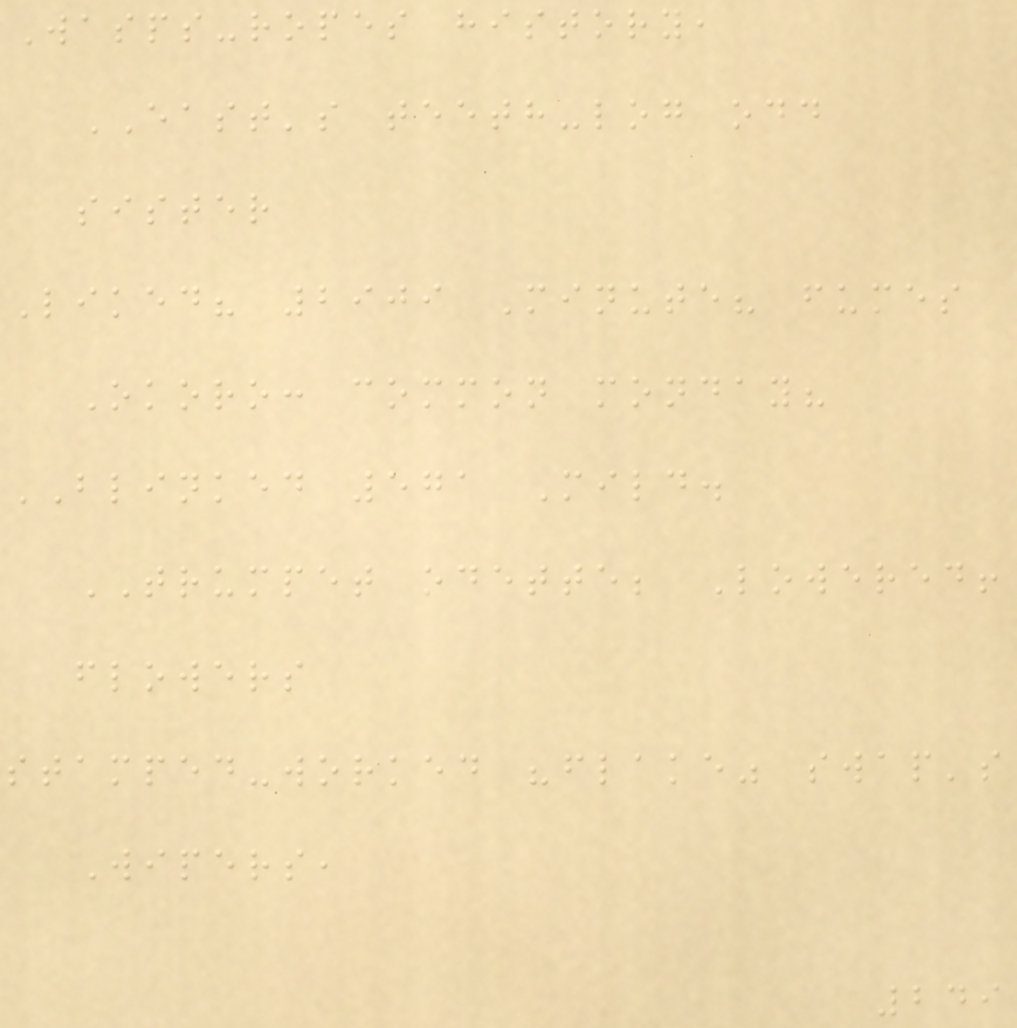Wasps-ropes history,
EAST's teeth-log odd
sister
Liked? 2909 Minute? fumes
Okoro: common monday?
BLINKED 571 Mild.
TRUMPET odette; Lowered!
flowers
stamped-worked "flake" swap's
Wipers,
249
